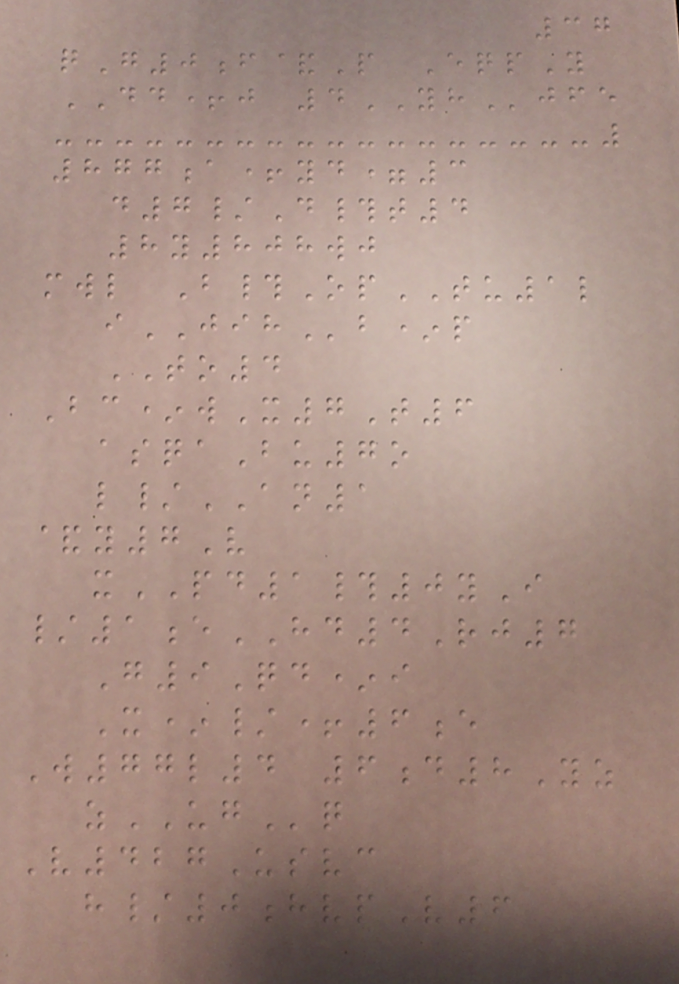37
qG0f&P EqpY
DD+j 4YHjfe
877a+yd=3
d7/D#t4
8y808wj
mwl B#OpTU1l
iJIHb*p
TO4
Bc*wX7T6
asqaBu7o
l/AN1
&y7V
xPD1#0yI
/1eHD4Rj7
G9Qd*i
X*/+6e
W77l4 6d8Yz
zUGq
V427Usvc
h/0hvpV6
